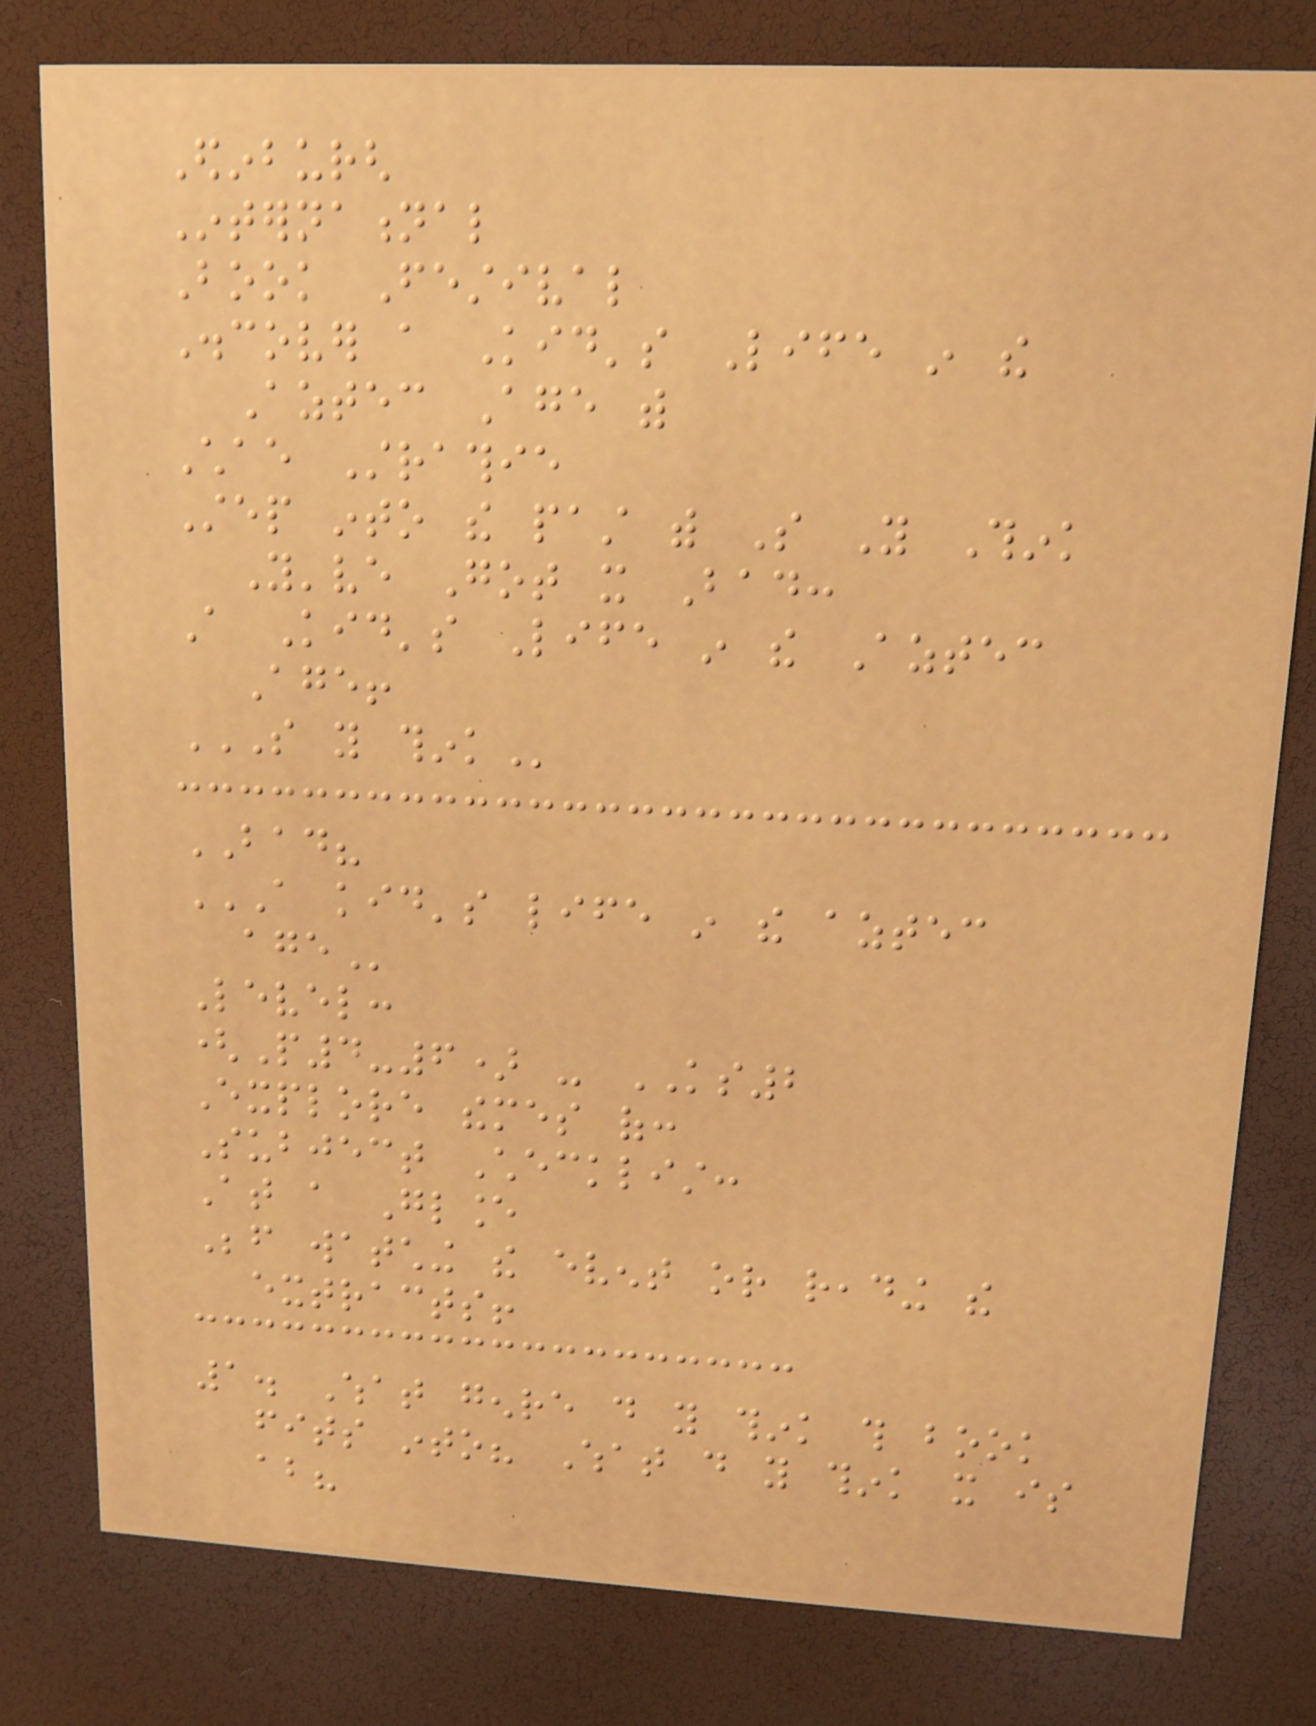Edinburgh
International
Book Festival
Discover a Kid's Life in the
Aztec Age with
Chae Strathie
Step into the past with So You Think
You've Got it Bad:
A Kid's Life in the Aztec
Age!
SO YOU THINK
BAD?
A KID'S LIFE IN THE AZTEC
AGE
Level:
(P4-6) - KS2
Explore themes of:
Subject Checklist:
At a Glance
Before watching the event or reading the
extracts!
1. What genre do you think this book
fits into? What do you think it is
about?
